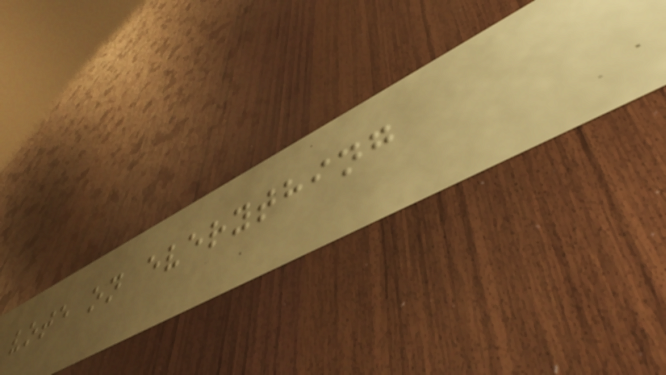vote on everything
